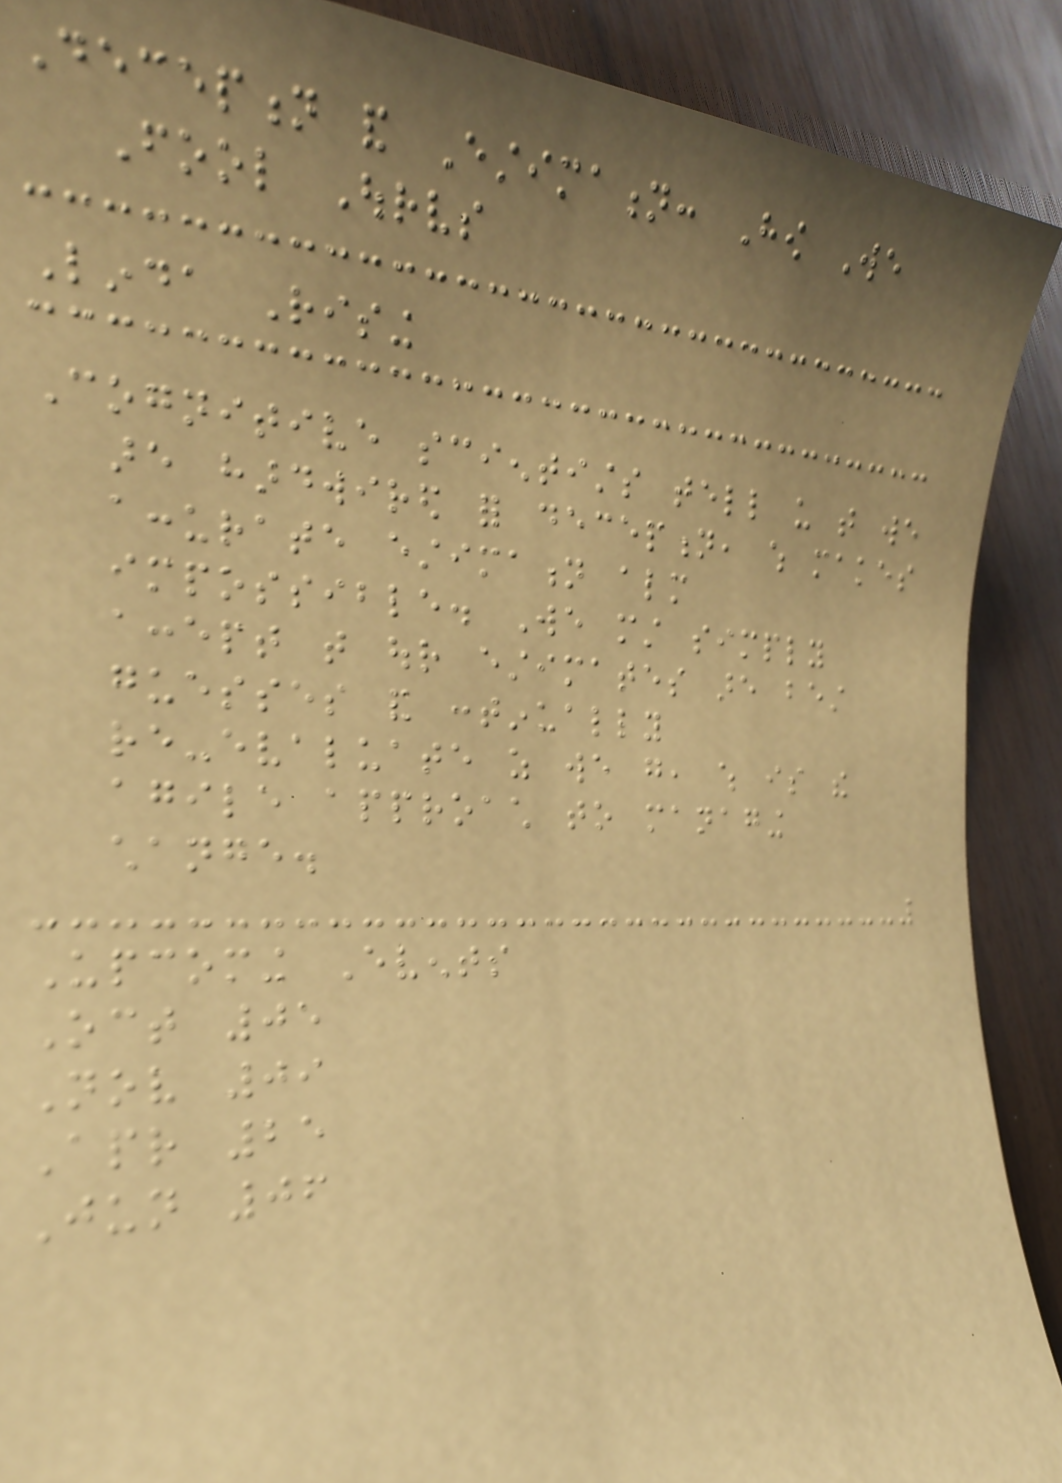Deception and Estimation: How We
Fool Ourselves
Linda Rising
Cognitive scientists tell us that we
are hardwired for deception, which makes
accurate estimation almost
impossible. We must simply
accept that our estimates are best
guesses and continually
re-evaluate as we go, which is the
agile approach to managing
change.
Upcoming Events
Oct 05
Nov 09
Apr 25
Jun 06
